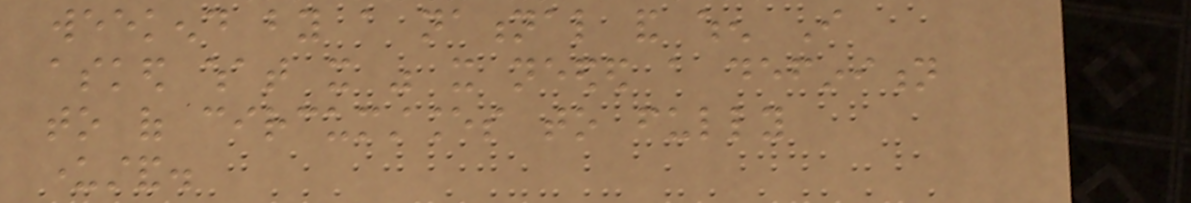weekend by a national and when I
asked what it was it needed a definition
to of circumstances to fully
understand.
